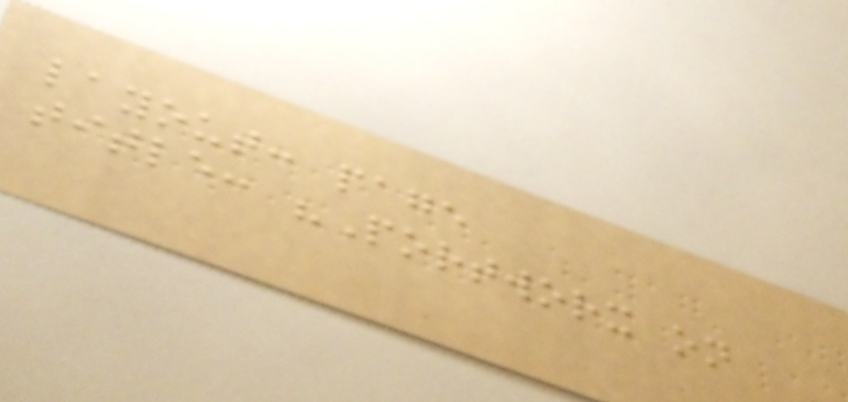layout: page
title: "Portworx on
